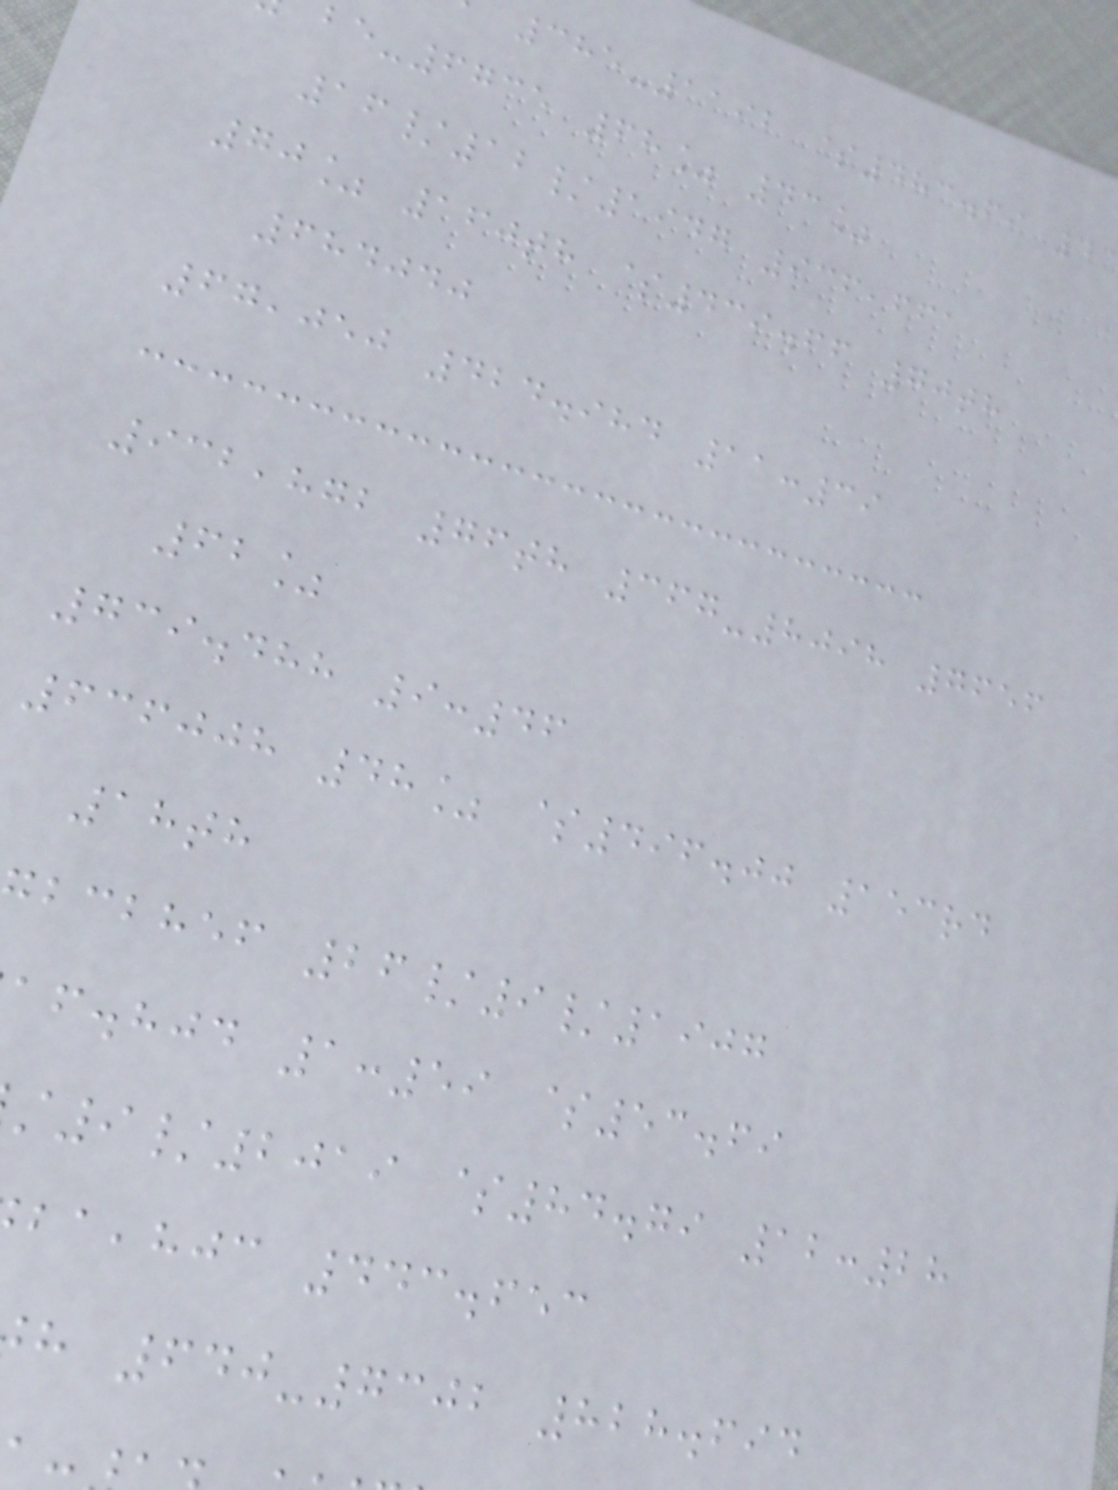385-1192 $483.69 43
-6735 68% 43%
16/12/1947 936,661
70% 160th $439.66 70th
684040
67,050 424.984 11:39
932,872 76th 367-8098 7656
62%
739.488 9:46
636008 48% $496.00 153rd
18th
bcbhef 26/9/1907
af.hjd 1:59 $53.69
9/2019 $84.79 12:28
,hjc 443.653
h 640-7302 828.694
